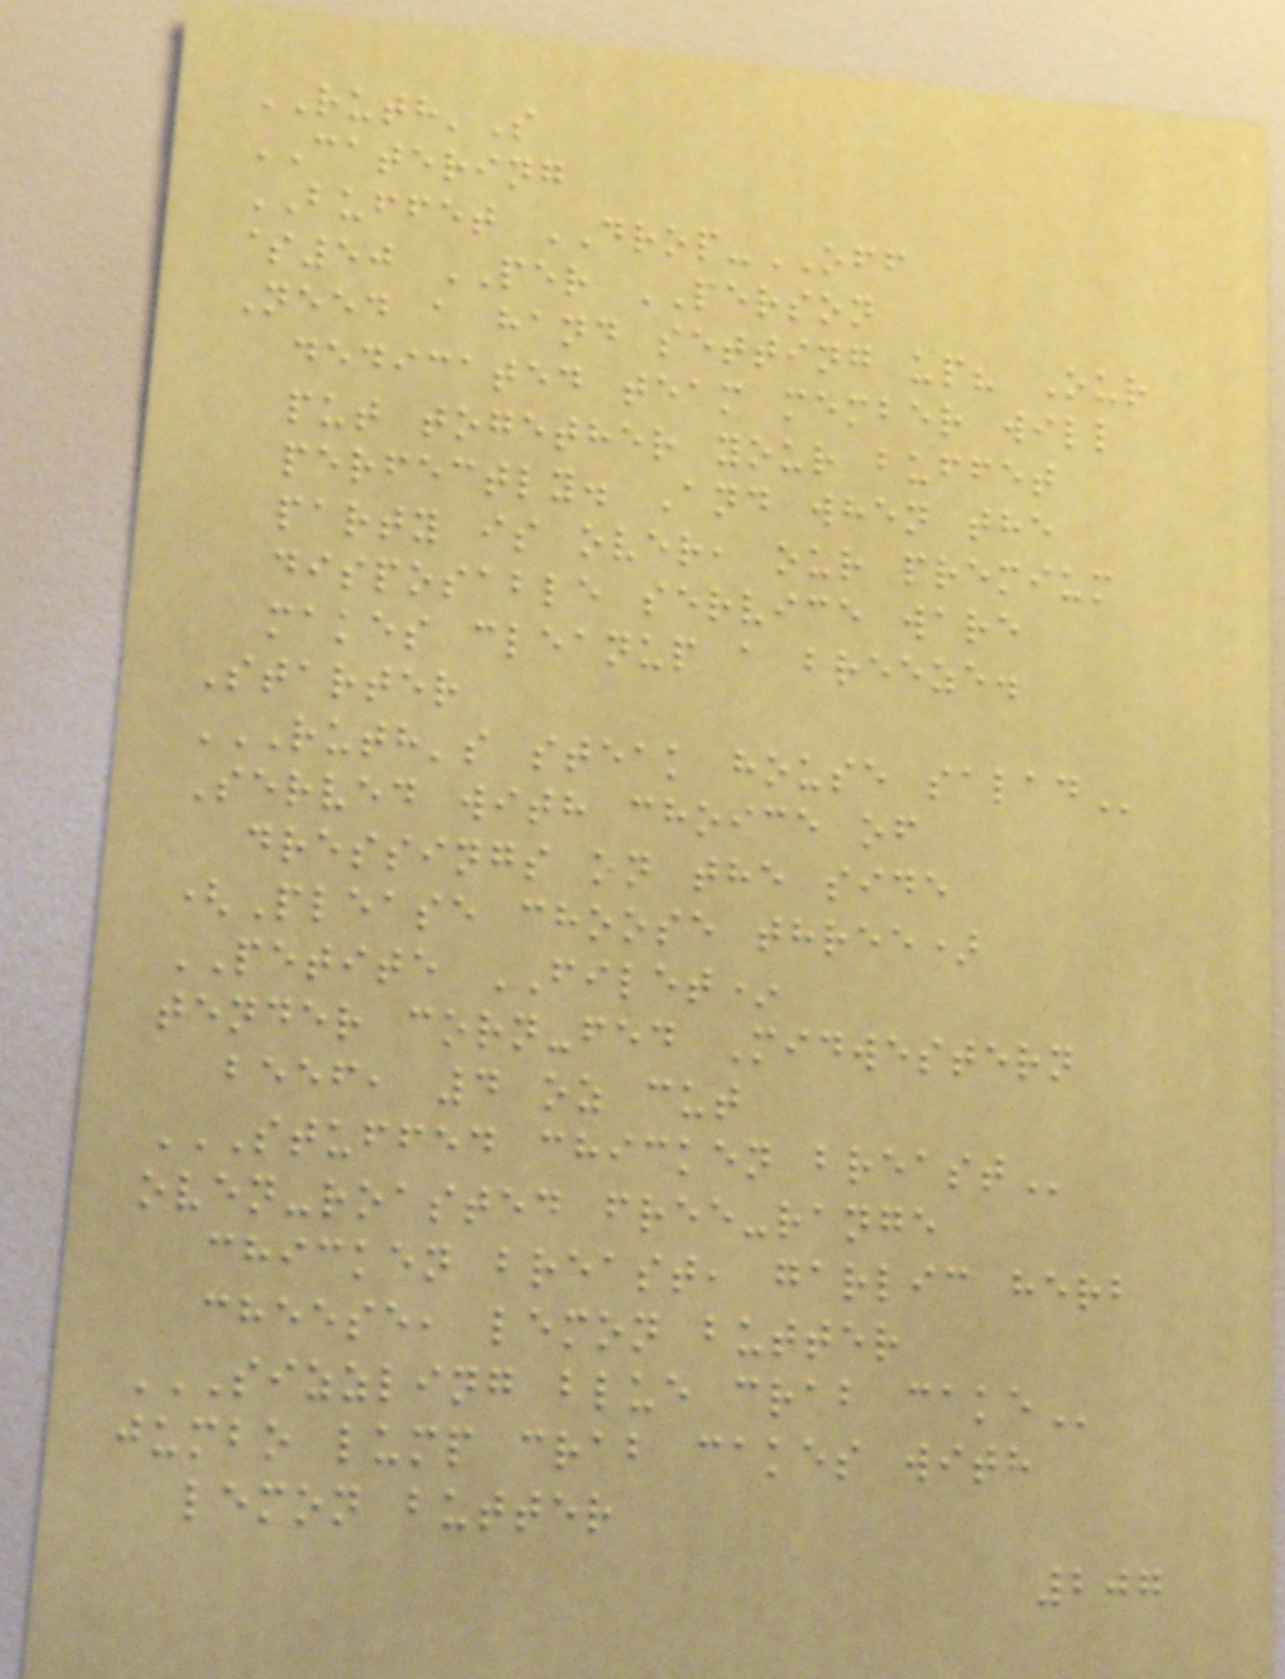RUTH'S
CATERING
BUFFET DROP-OFF
$50 PER PERSON
Need a hand setting up? Our
dedicated team member will
put together your buffet
perfectly. And when the
party is over, our premium
disposable service ware
makes cleanup a breeze.
Starter
RUTH'S STEAK HOUSE SALAD
Served with choice of
dressings on the side
(Please choose three)
PETITE FILET*
tender corn-fed Midwestern
beef, 4 oz cut
STUFFED CHICKEN BREAST
oven-roasted free-range
chicken breast, garlic herb
cheese, lemon butter
SIZZLING BLUE CRAB CAKE
jumbo lump crab cakes with
lemon butter
207
